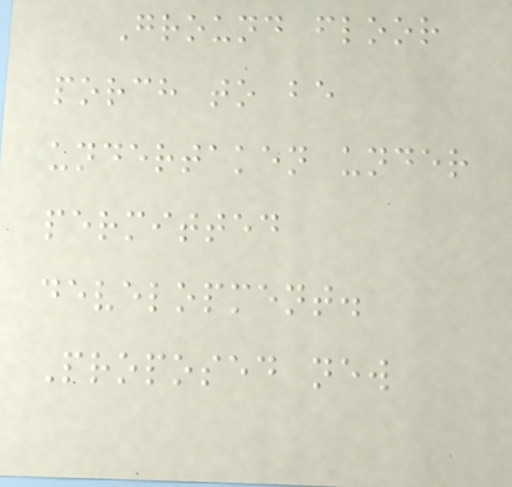Ground floor
porch to be
undertaken under
permitted
development.
Proposed new
